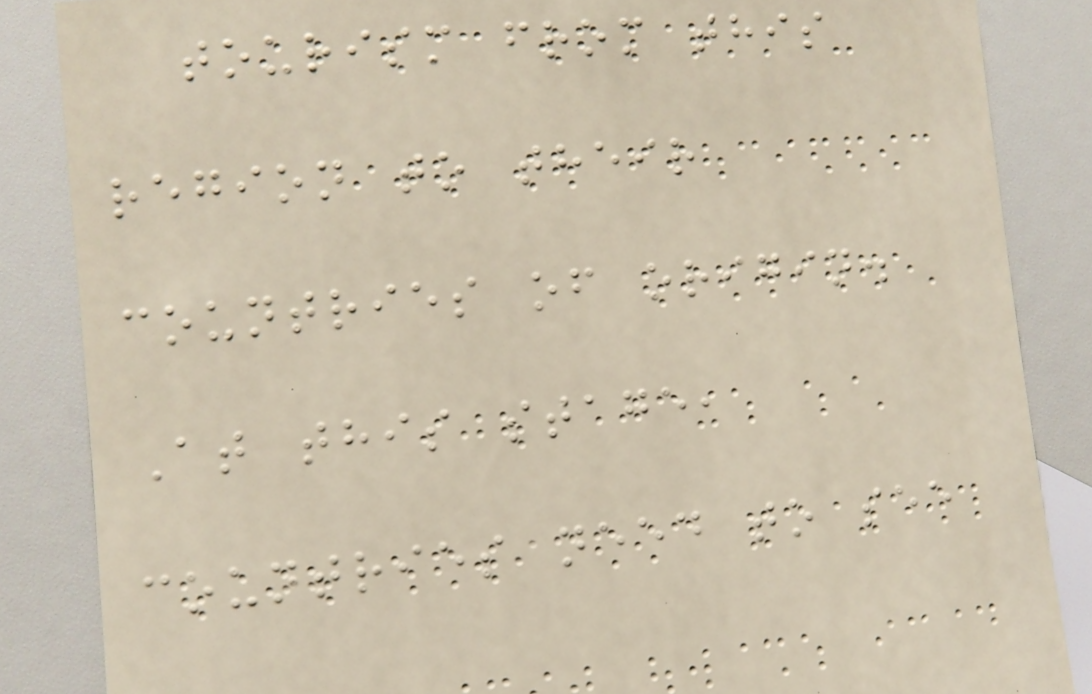tourism from this
region to their
countries of origin.
At this stage,
countries need to see
